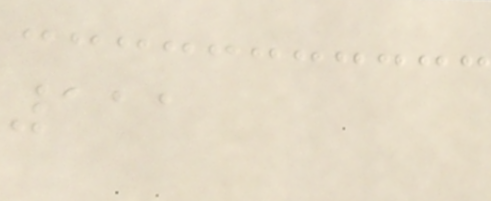111
